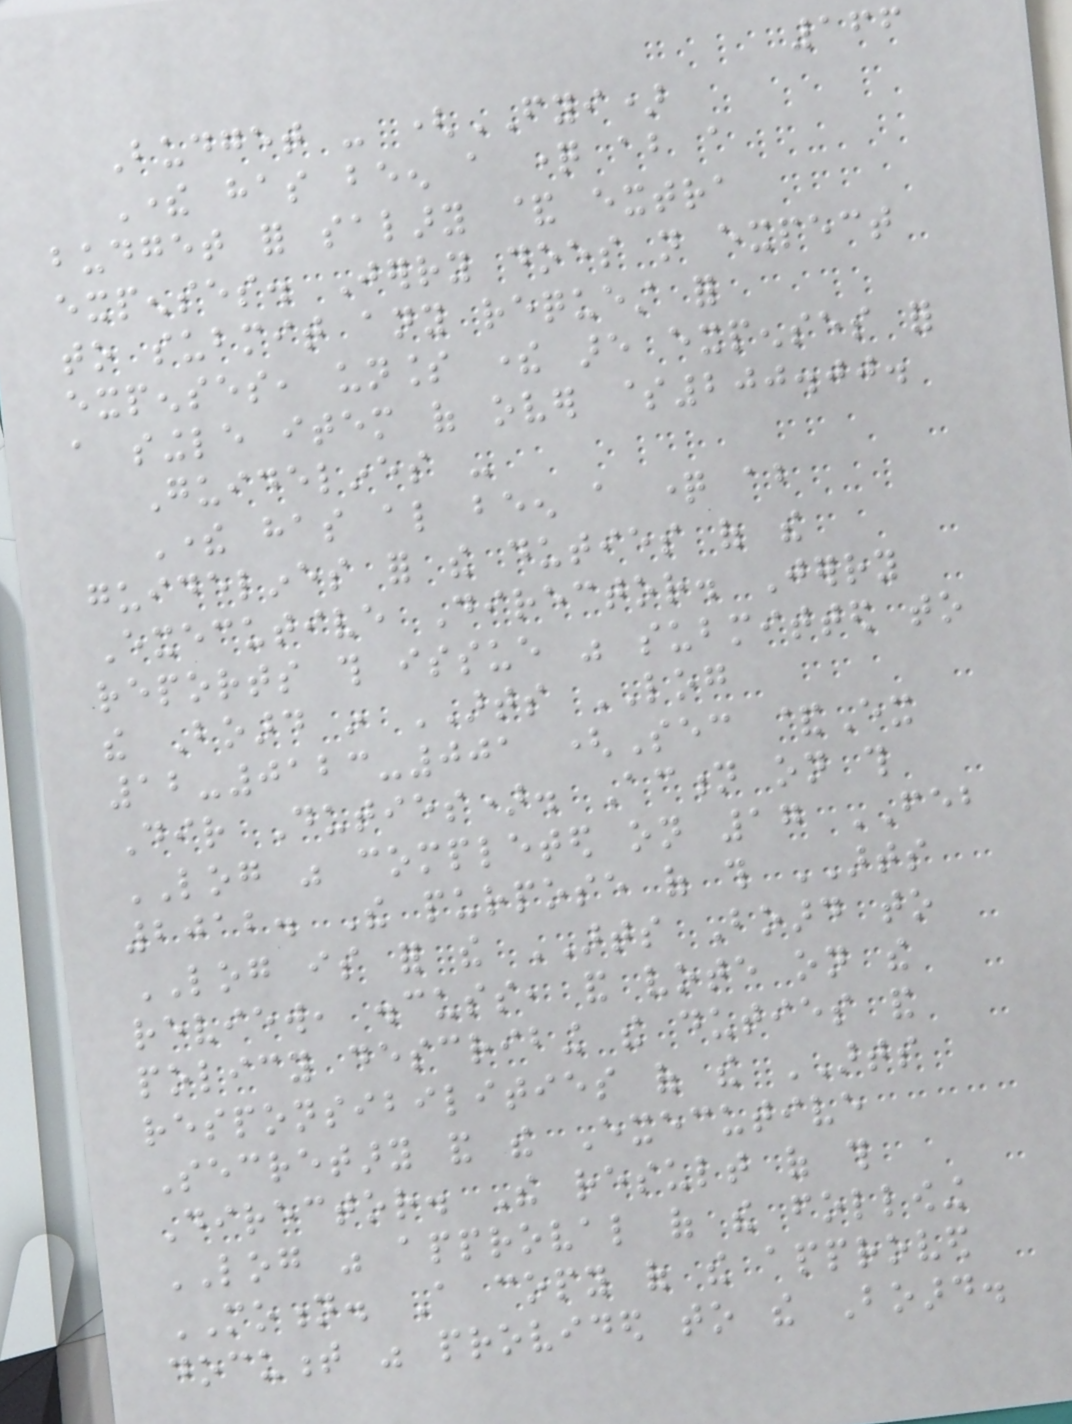166
Budget - (FYI)
There has been a question about a
budget for salary & extra
expenses. Jerry does not expect
to submit any request for
expenses, unless there are expenses for
a single item of over $200.00.
Guidelines -
There has also been a question about
guidelines for the duties of the
Executive Director. Jerry
reports this issue was submitted to
the Board in ARTS LOG
12-0123-001 (Sec &Ex
Dir Duties). Action on this
LOG was completed on 17 FEB
2012. The purpose of this ARTS
LOG is for the ARTS Board to
review, discuss, and vote on the
policy describing the duties and
responsibilities of the ARTS
Secretary and the Executive
Director. The result of this
LOG was approval of the following
MOTION. A copy of the approved
document was provided to the Board.
